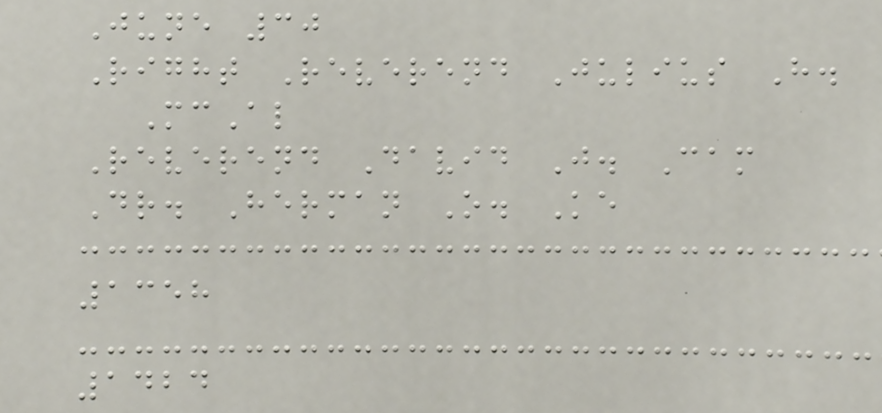June 30
Right Reverend Julius H.
McAl
Reverend David J. Cam
Dr. Herman O. Ke
1358
1424
